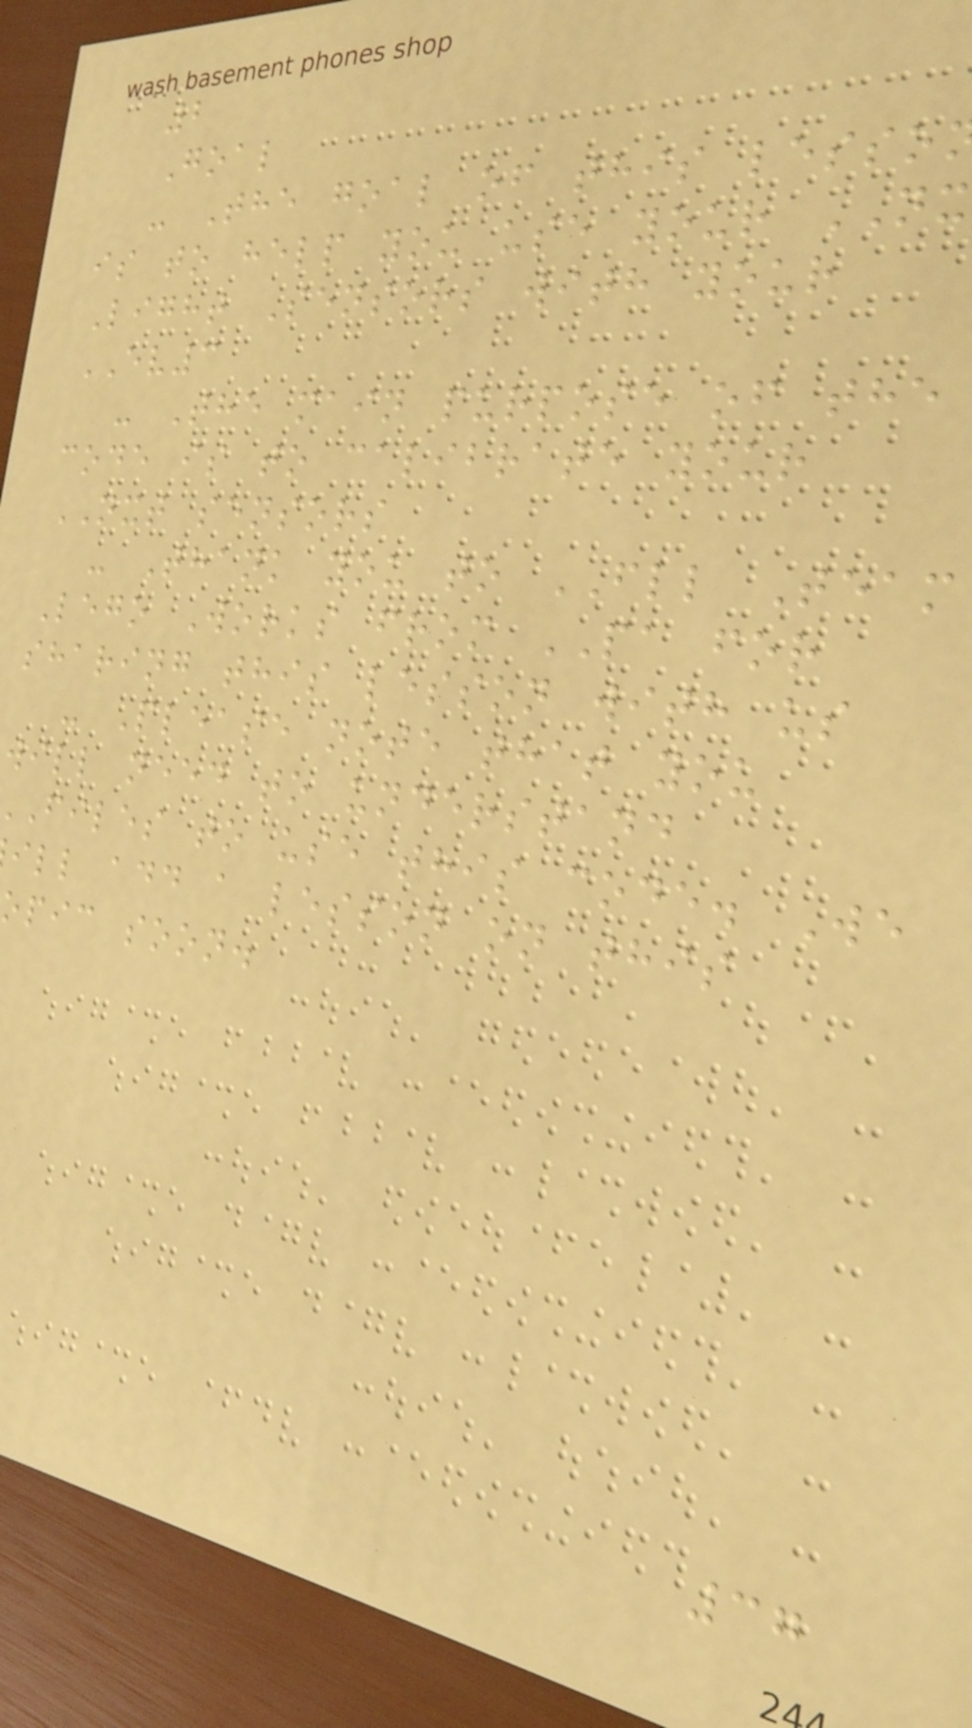2
Goal
- The goal of this lesso
is to help you use your NX
Light Sensors with your
EV3
- The main purpose of the
code is to calibrate your
NXT sensors
- Thank you to FLL Team
Lego Works from PA for
sharing this lesson with us
- Please note that you
will need to understand
files to use this code. We
ill add a lesson on this
opic soon.
37
